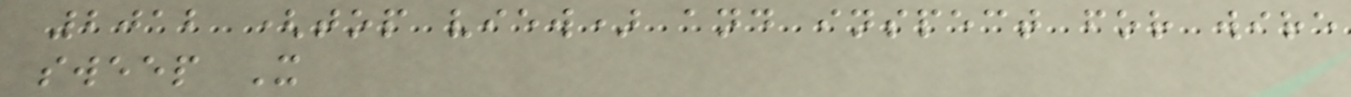2012 (top view) and inspect for wire
sweep X
